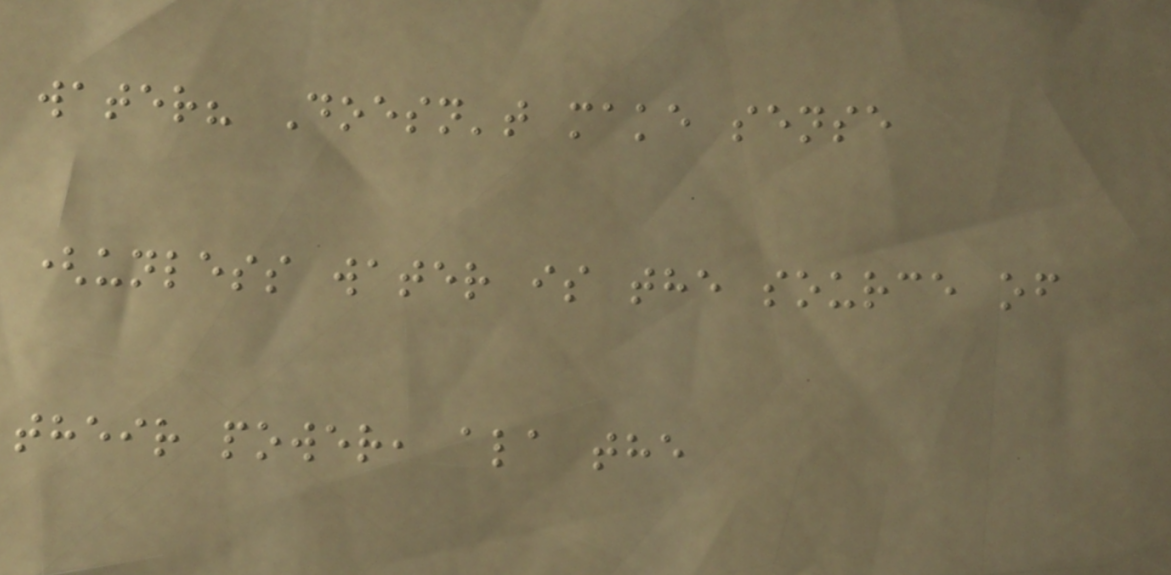water? Doesn't make sense
(unless water is the source of
their power, ala the
